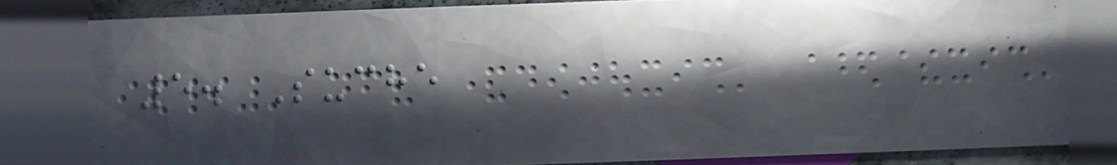5. Suche
